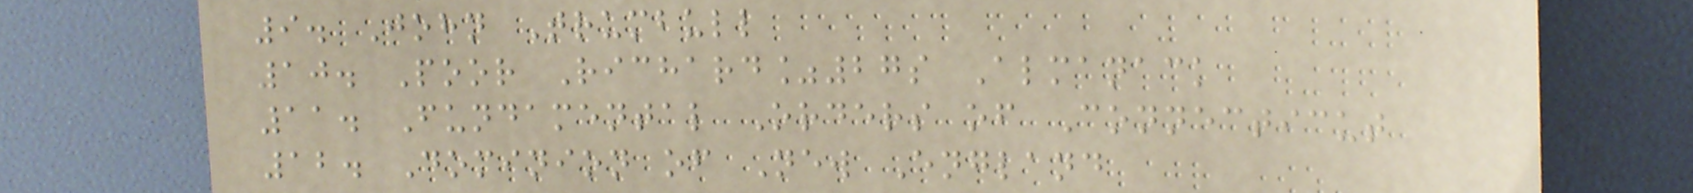9. John Trumbull
10. Poor Richard%27s Almanack
11. Fundamental Orders of Connecticut
12. Dominion of New England
